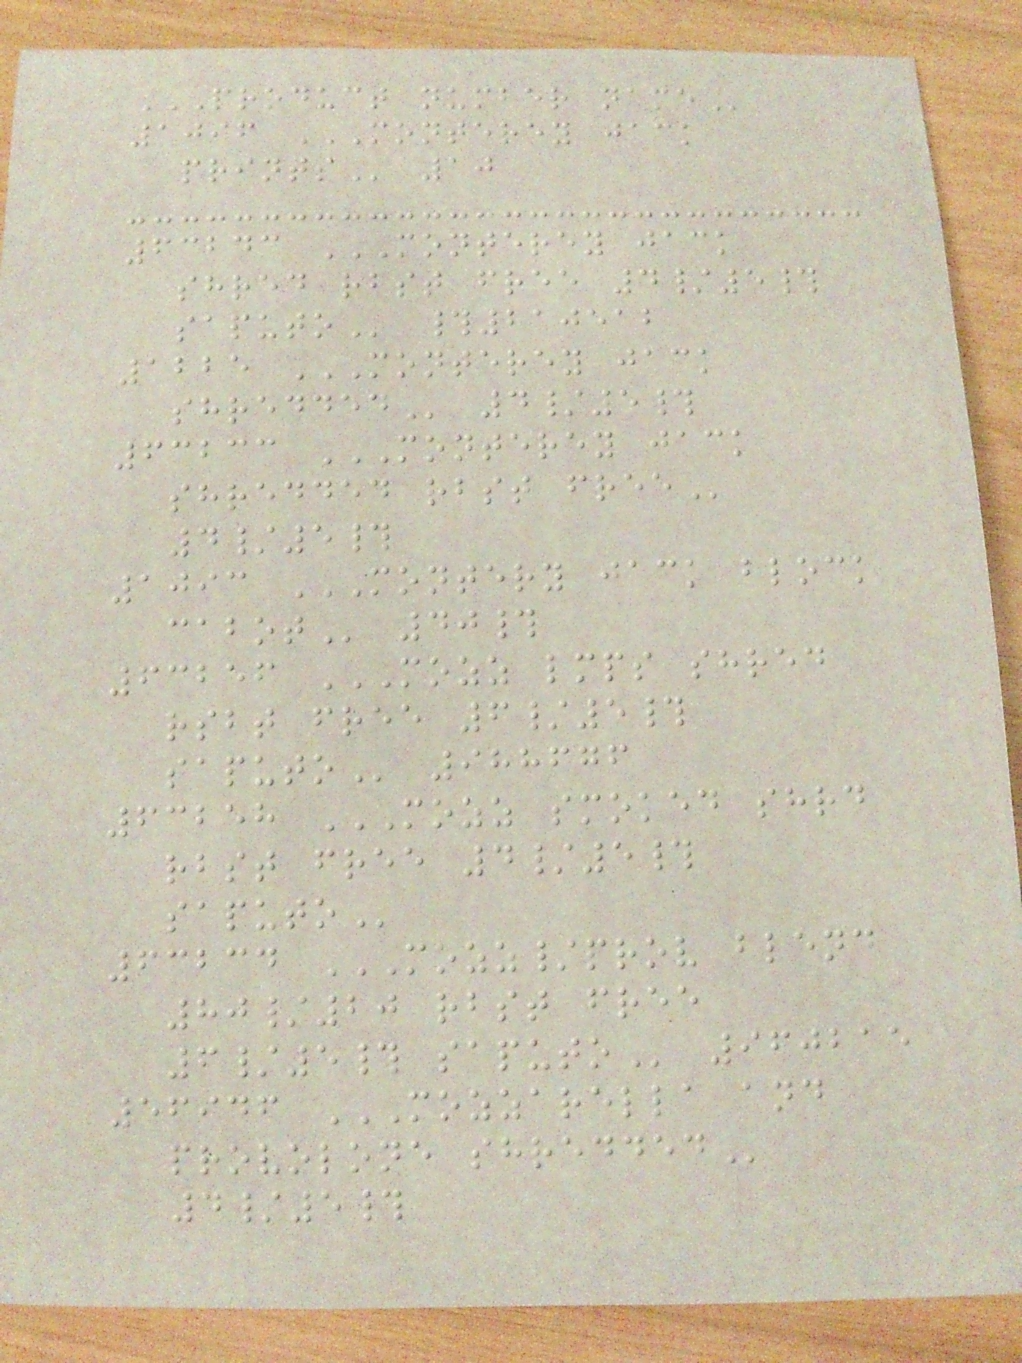PRODUCT NUMBER NAME
1096 MONTEREY JACK
PRINTS 10
63243 MONTEREY JACK
SHRED RBST FREE 4/5#
SAPUTO #210512
1225 MONTEREY JACK
SHREDDED 4/5#
63233 MONTEREY JACK
SHREDDED RBST FREE
4/5#
1093 MONTERY JACK BLOCK
CABOT 40#
63256 MOZZ LMPS SHRED
RSBT FREE 6/5#
SAPUTO 988676
63258 MOZZ SMOKED SHRD
RBST FREE 4/5#
SAPUTO
63234 MOZZ/PROV BLEND
80/20 RBST FREE
6/5# SAPUTO 960215
56946 MOZZARELLA AND
PROVOLONE SHREDDED
4/5#
